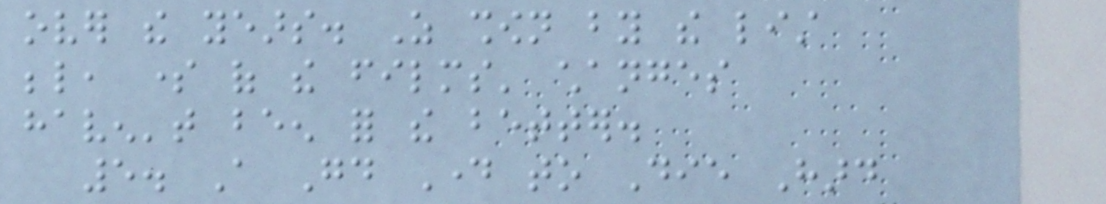over the years. As shown by the list
below, some of the films' changes
haven't been for the better.
5. A Good Day to Die Hard
